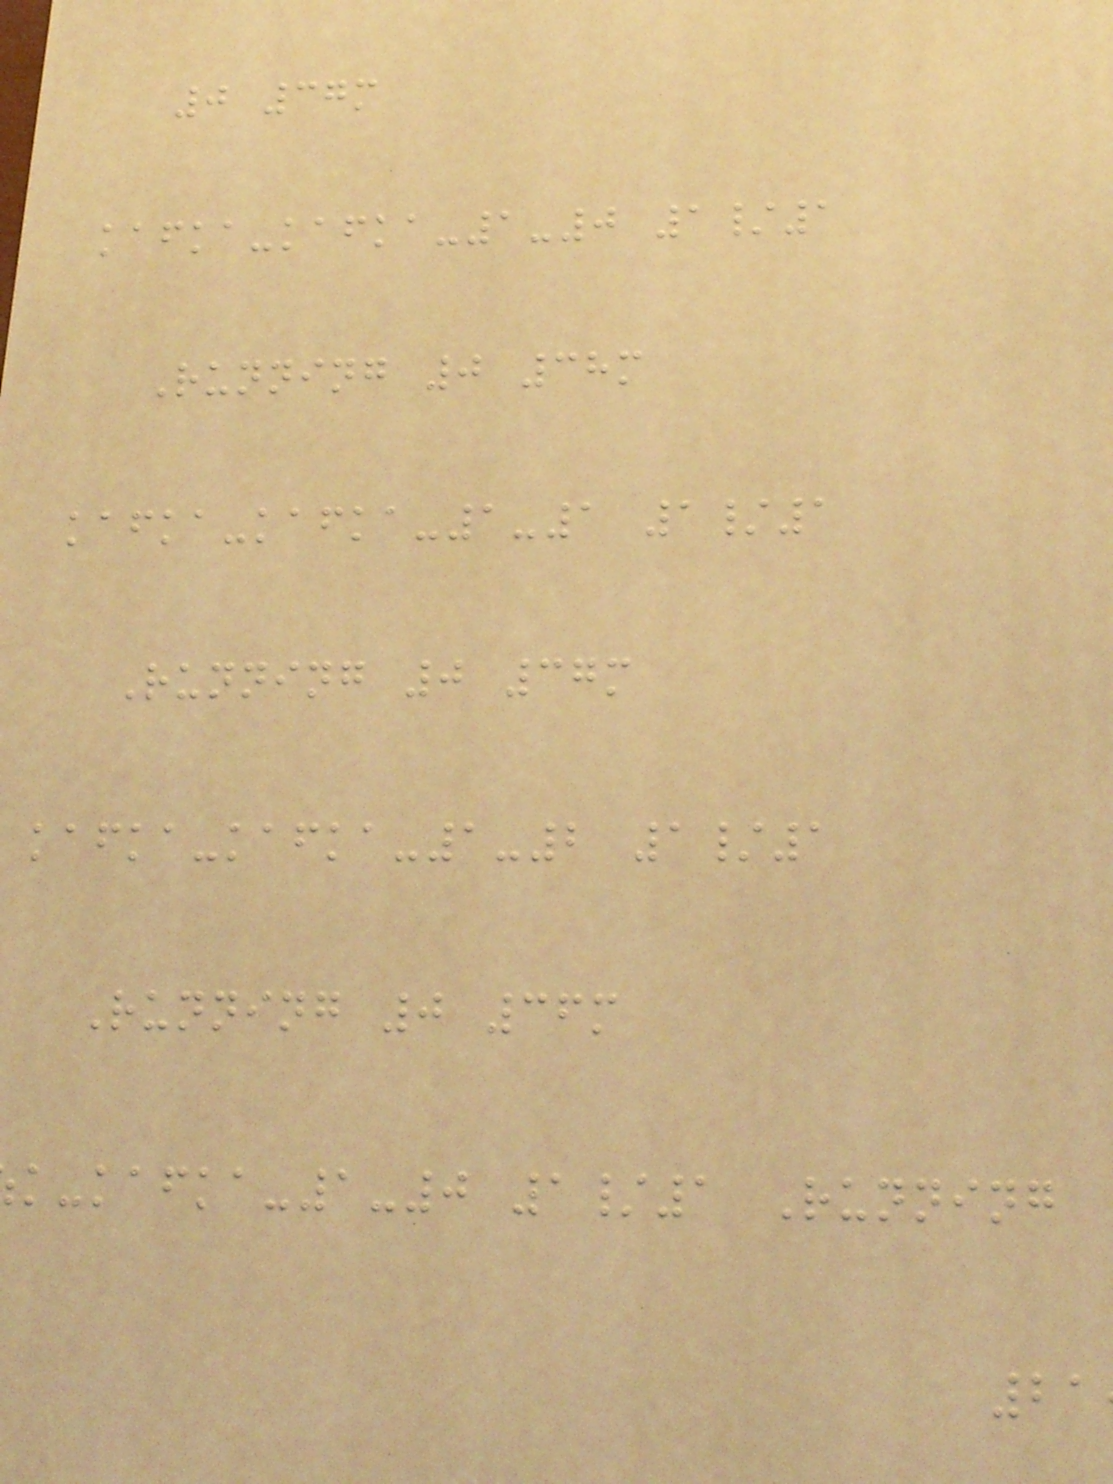0 37m
kafka-kafka-1-0 1/1
Running 0 38m
kafka-kafka-1-1 1/1
Running 0 37m
kafka-kafka-1-2 1/1
Running 0 36m
k-kafka-1-0 1/1 Running
